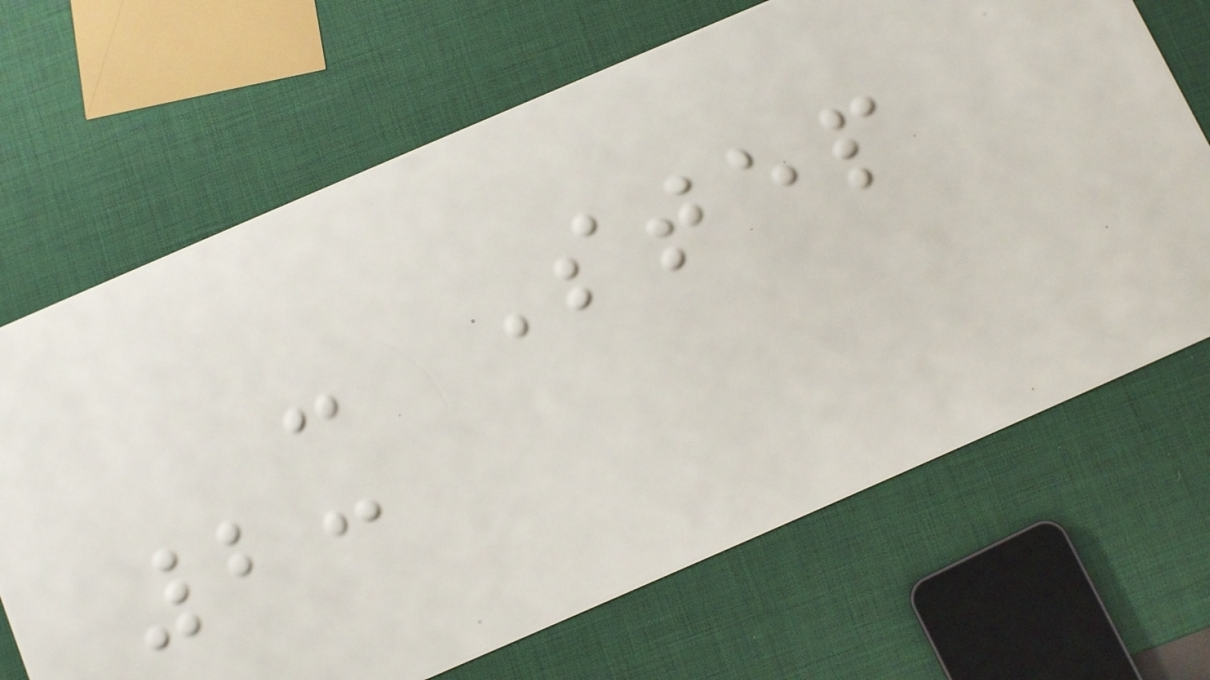- Step
2:
